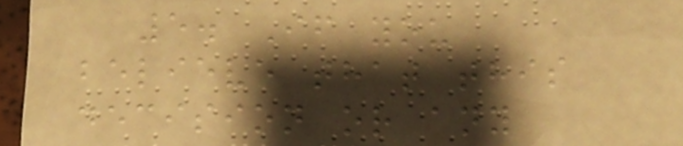5. If you
believe that this
decision or any
